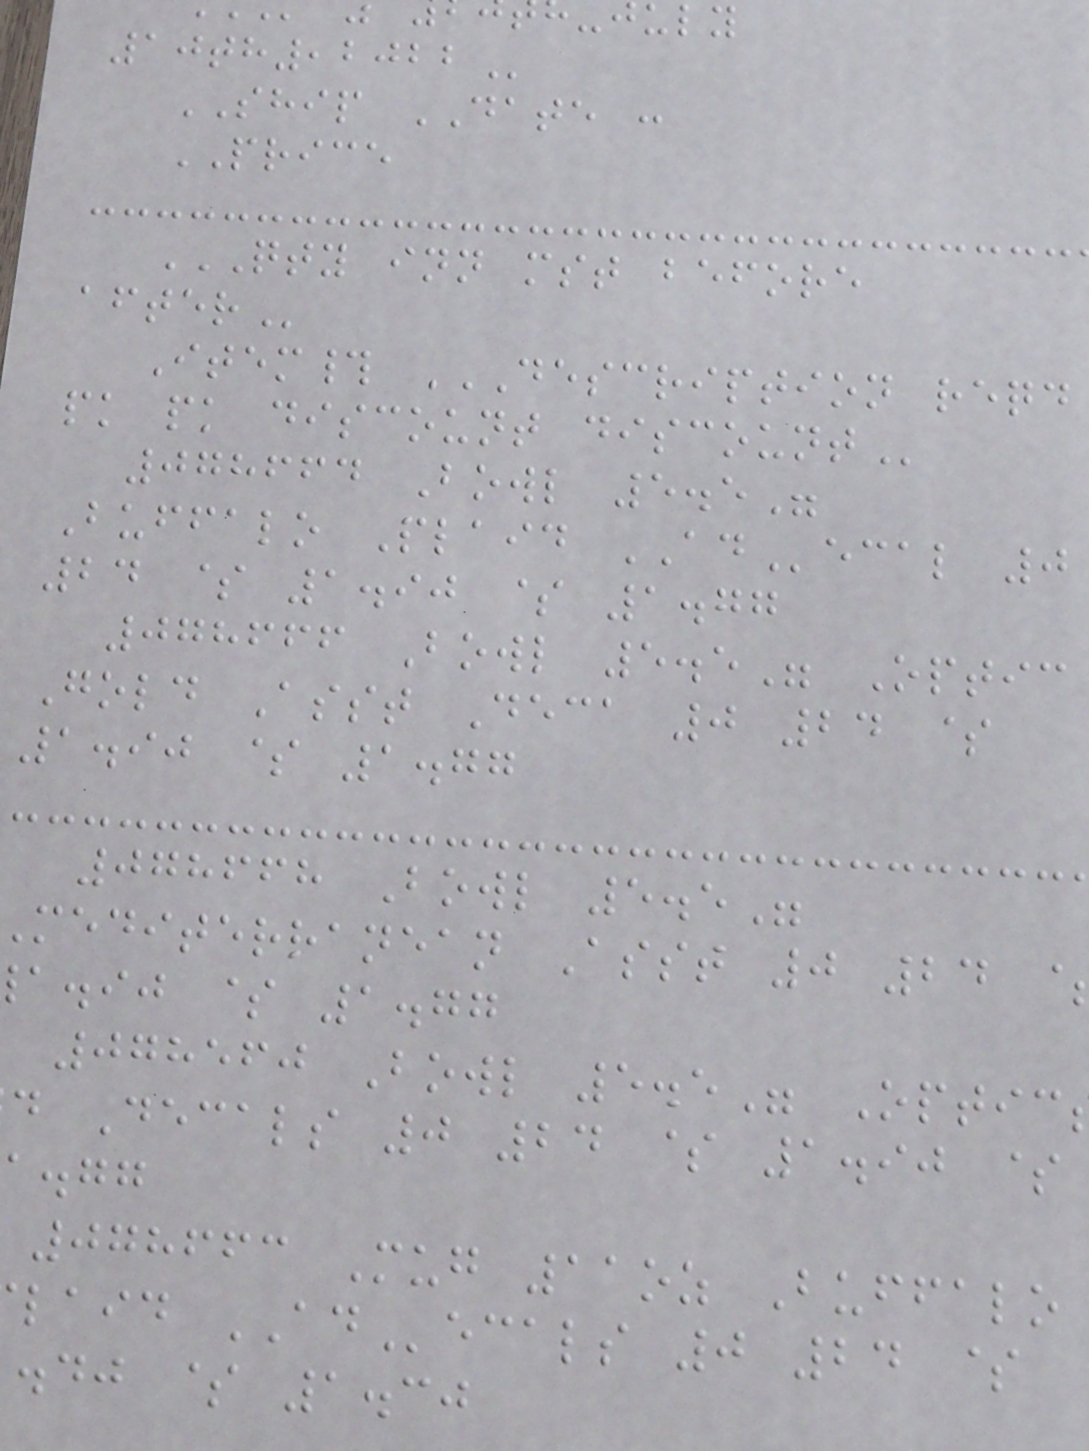SHIP DATE :
PRICE
QTY INN MST BEFORE
Item# DESCRIPTION REQD
pk pk discount
078664 Bowl 5.5"
Buffalo Plaid ADecal 0
24 $ 1.90 $ 1.77
078666 Bowl 5.5" Optic
Gold Asst Deca 0 24 $
1.90 $ 1.77
078668 Bowl 5.5"
mediterranean Asst 0 24
a.ij $ 1.77
078560 Bowl 5.5" Optic
d Decals 0 24 $ 1.90 $
a.gg
078663 Mug 11oz Buffalo
laid ADecals 0 24 $
.dj $ 1.30
